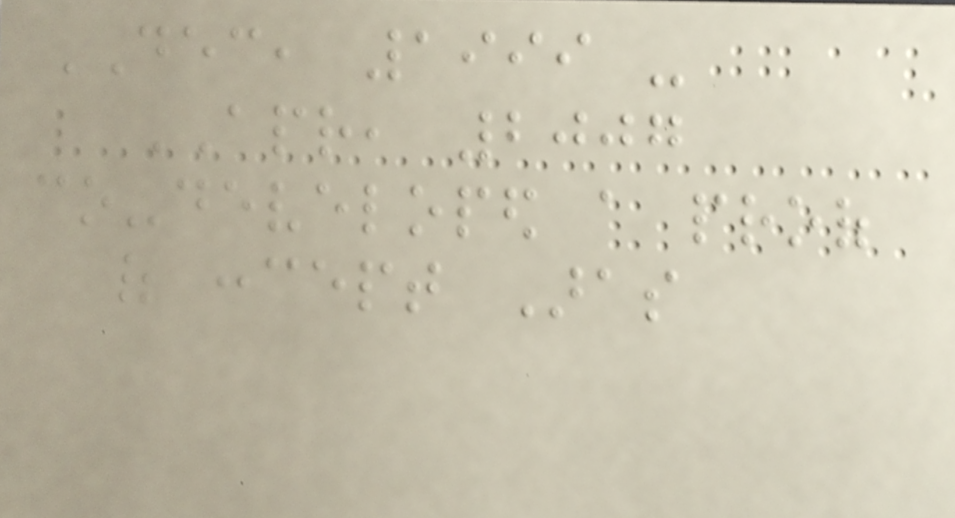DEC, 1999 -
APR, 2007
co-developed a proof
of concept Aras
